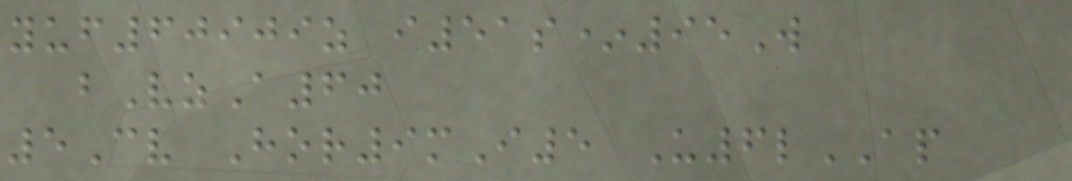yuf60909z i51s*95W
bVzA60
5Cv Hor9mI5 U6lAP
